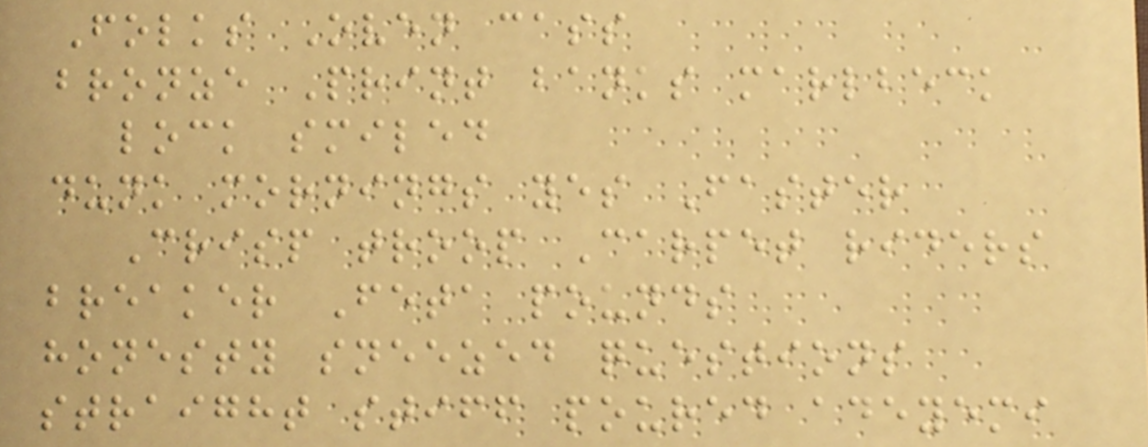Folks Oven cass
bronze Print banks marlbeck
lock smiled
dunk mornings yes Faster
Crisp troop Carpet riders
breaker Feta pounds
honesty sneezed questions
straight stiff poured adeyemi
